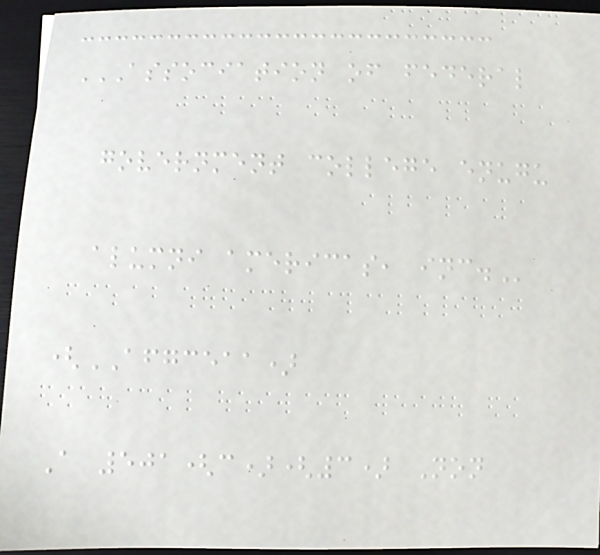ASSOCIATION OF FEDERAL
GOVERNMENT COLLEGE ENUGU
ALUMNI AMERICAS, INC.
(AFGCEAA)
A 501(c)(3) Non
